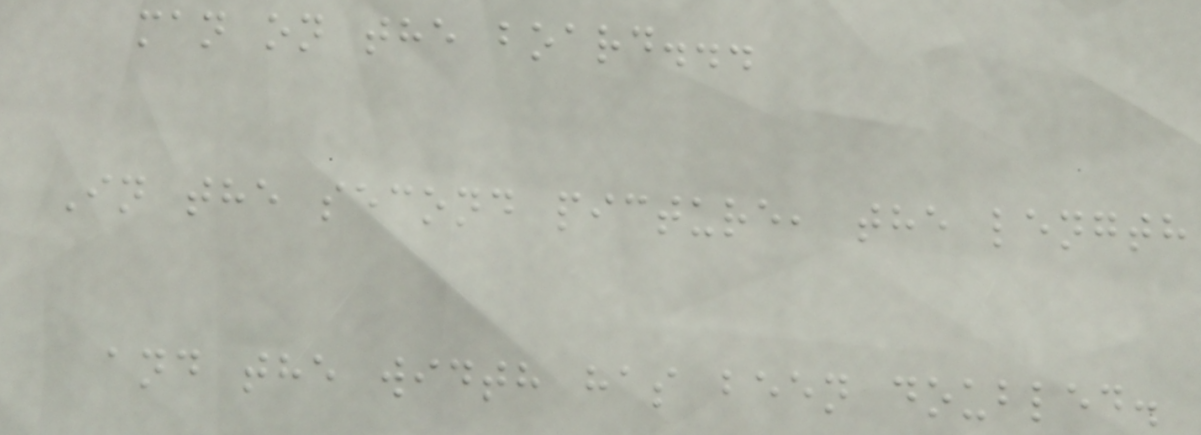man on the board...
In the second picture, the length
and the width has been doubled.
